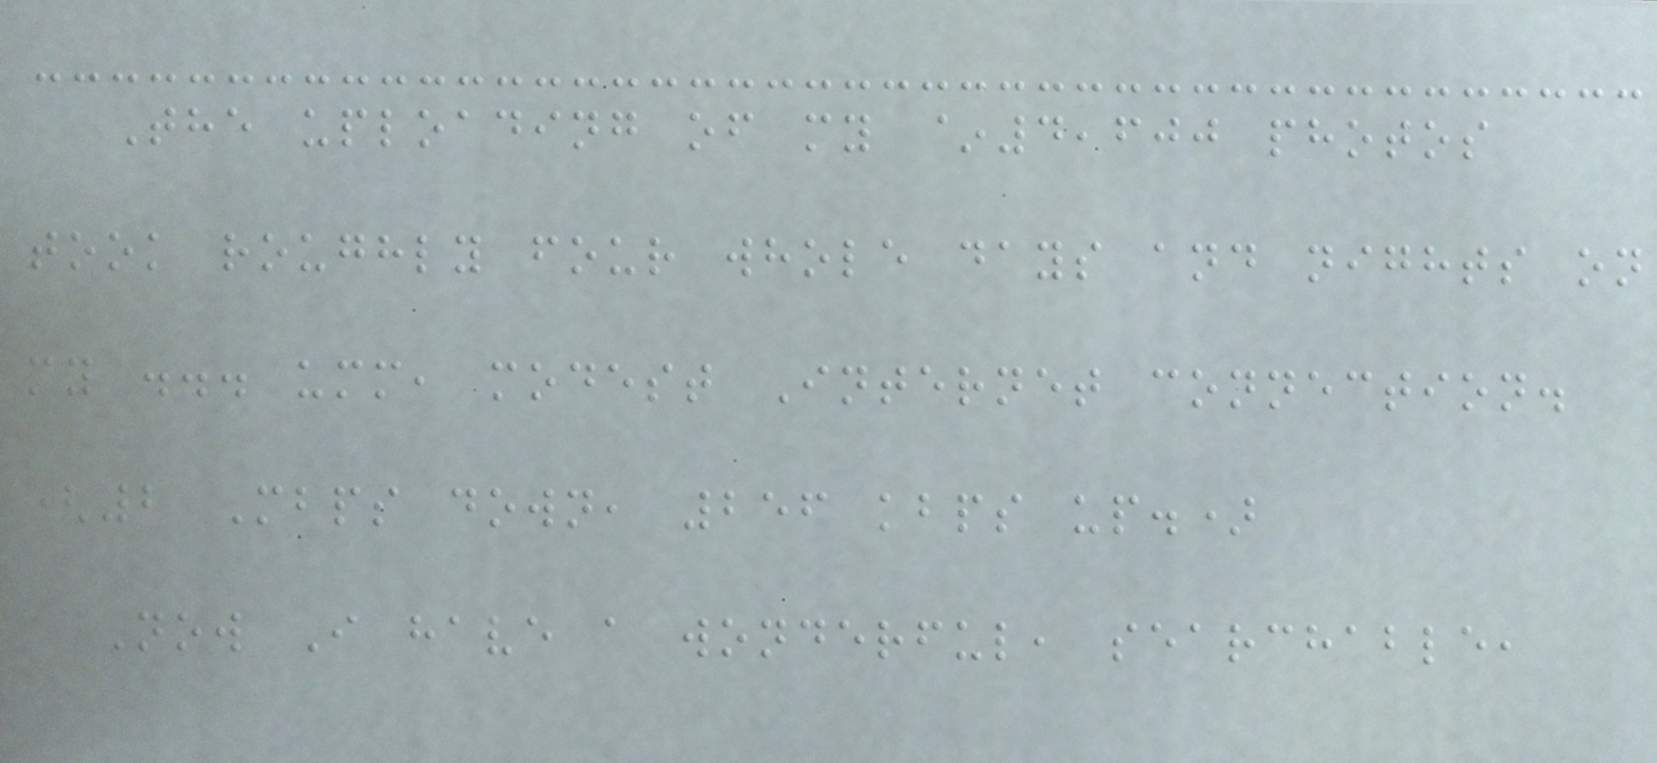The uploading of my ~4,600 photos
took roughly four whole days and nights on
my ... umm, modest Internet connection.
(2 Mbps down, 256 kbps up.)
Now I have a wonderful, searchable,
